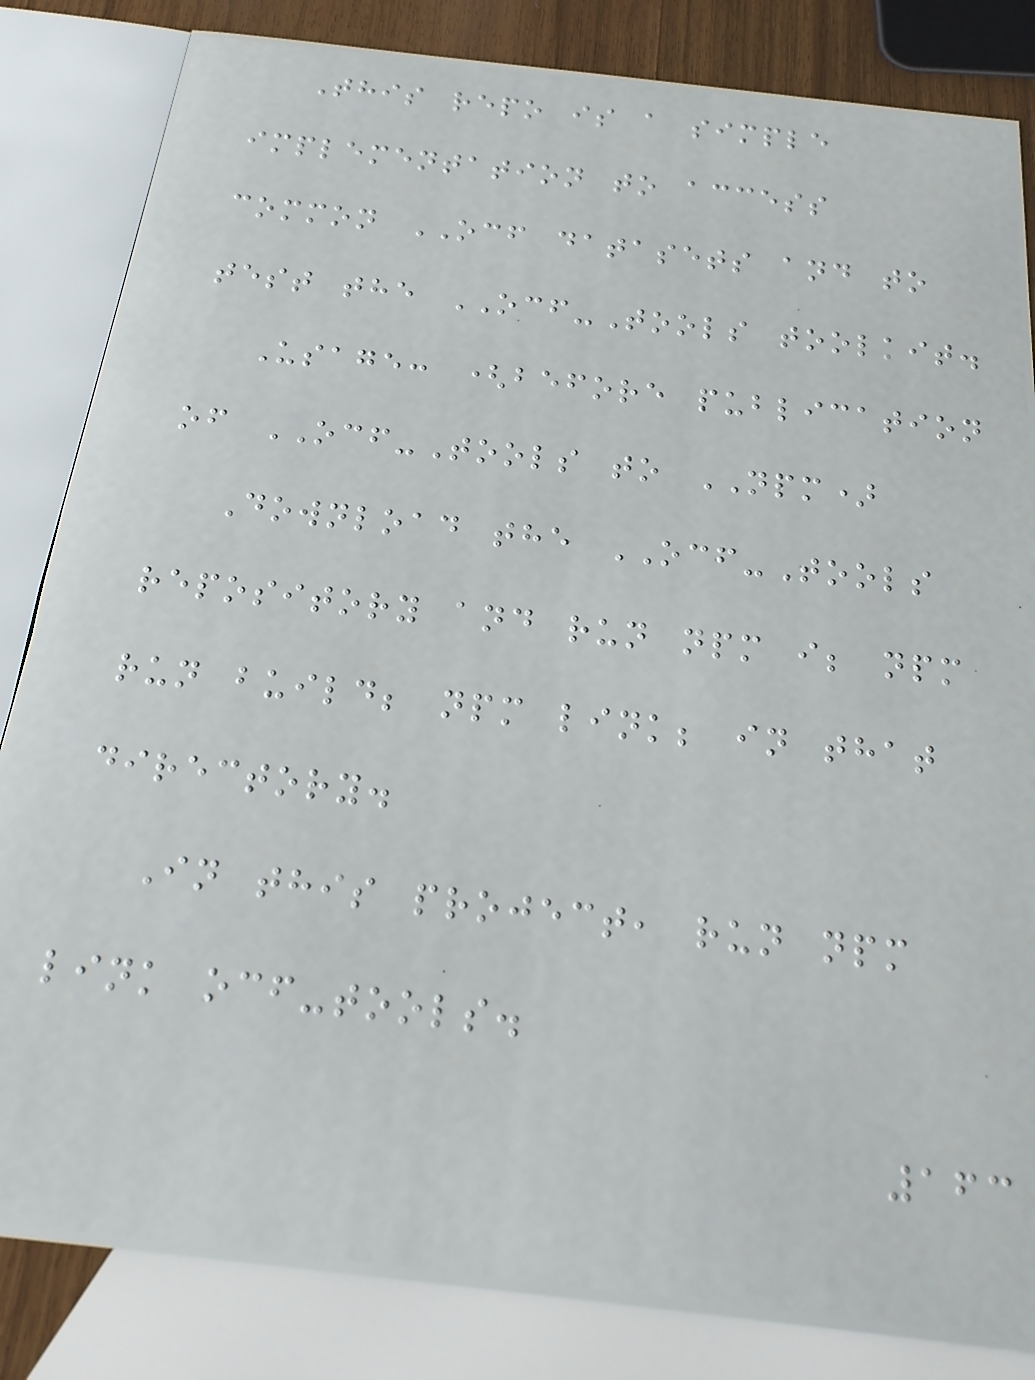This repo is a simple
implementation to access
common OCF datasets and to
test the OCF-Tools toolkit.
Usage: (before publication
of OCF-Tools to NPM)
Download the OCF-Tools
repository and run npm i; npm
run build; npm link; in that
directory.
In this project, run npm
link ocf-tools.
163
